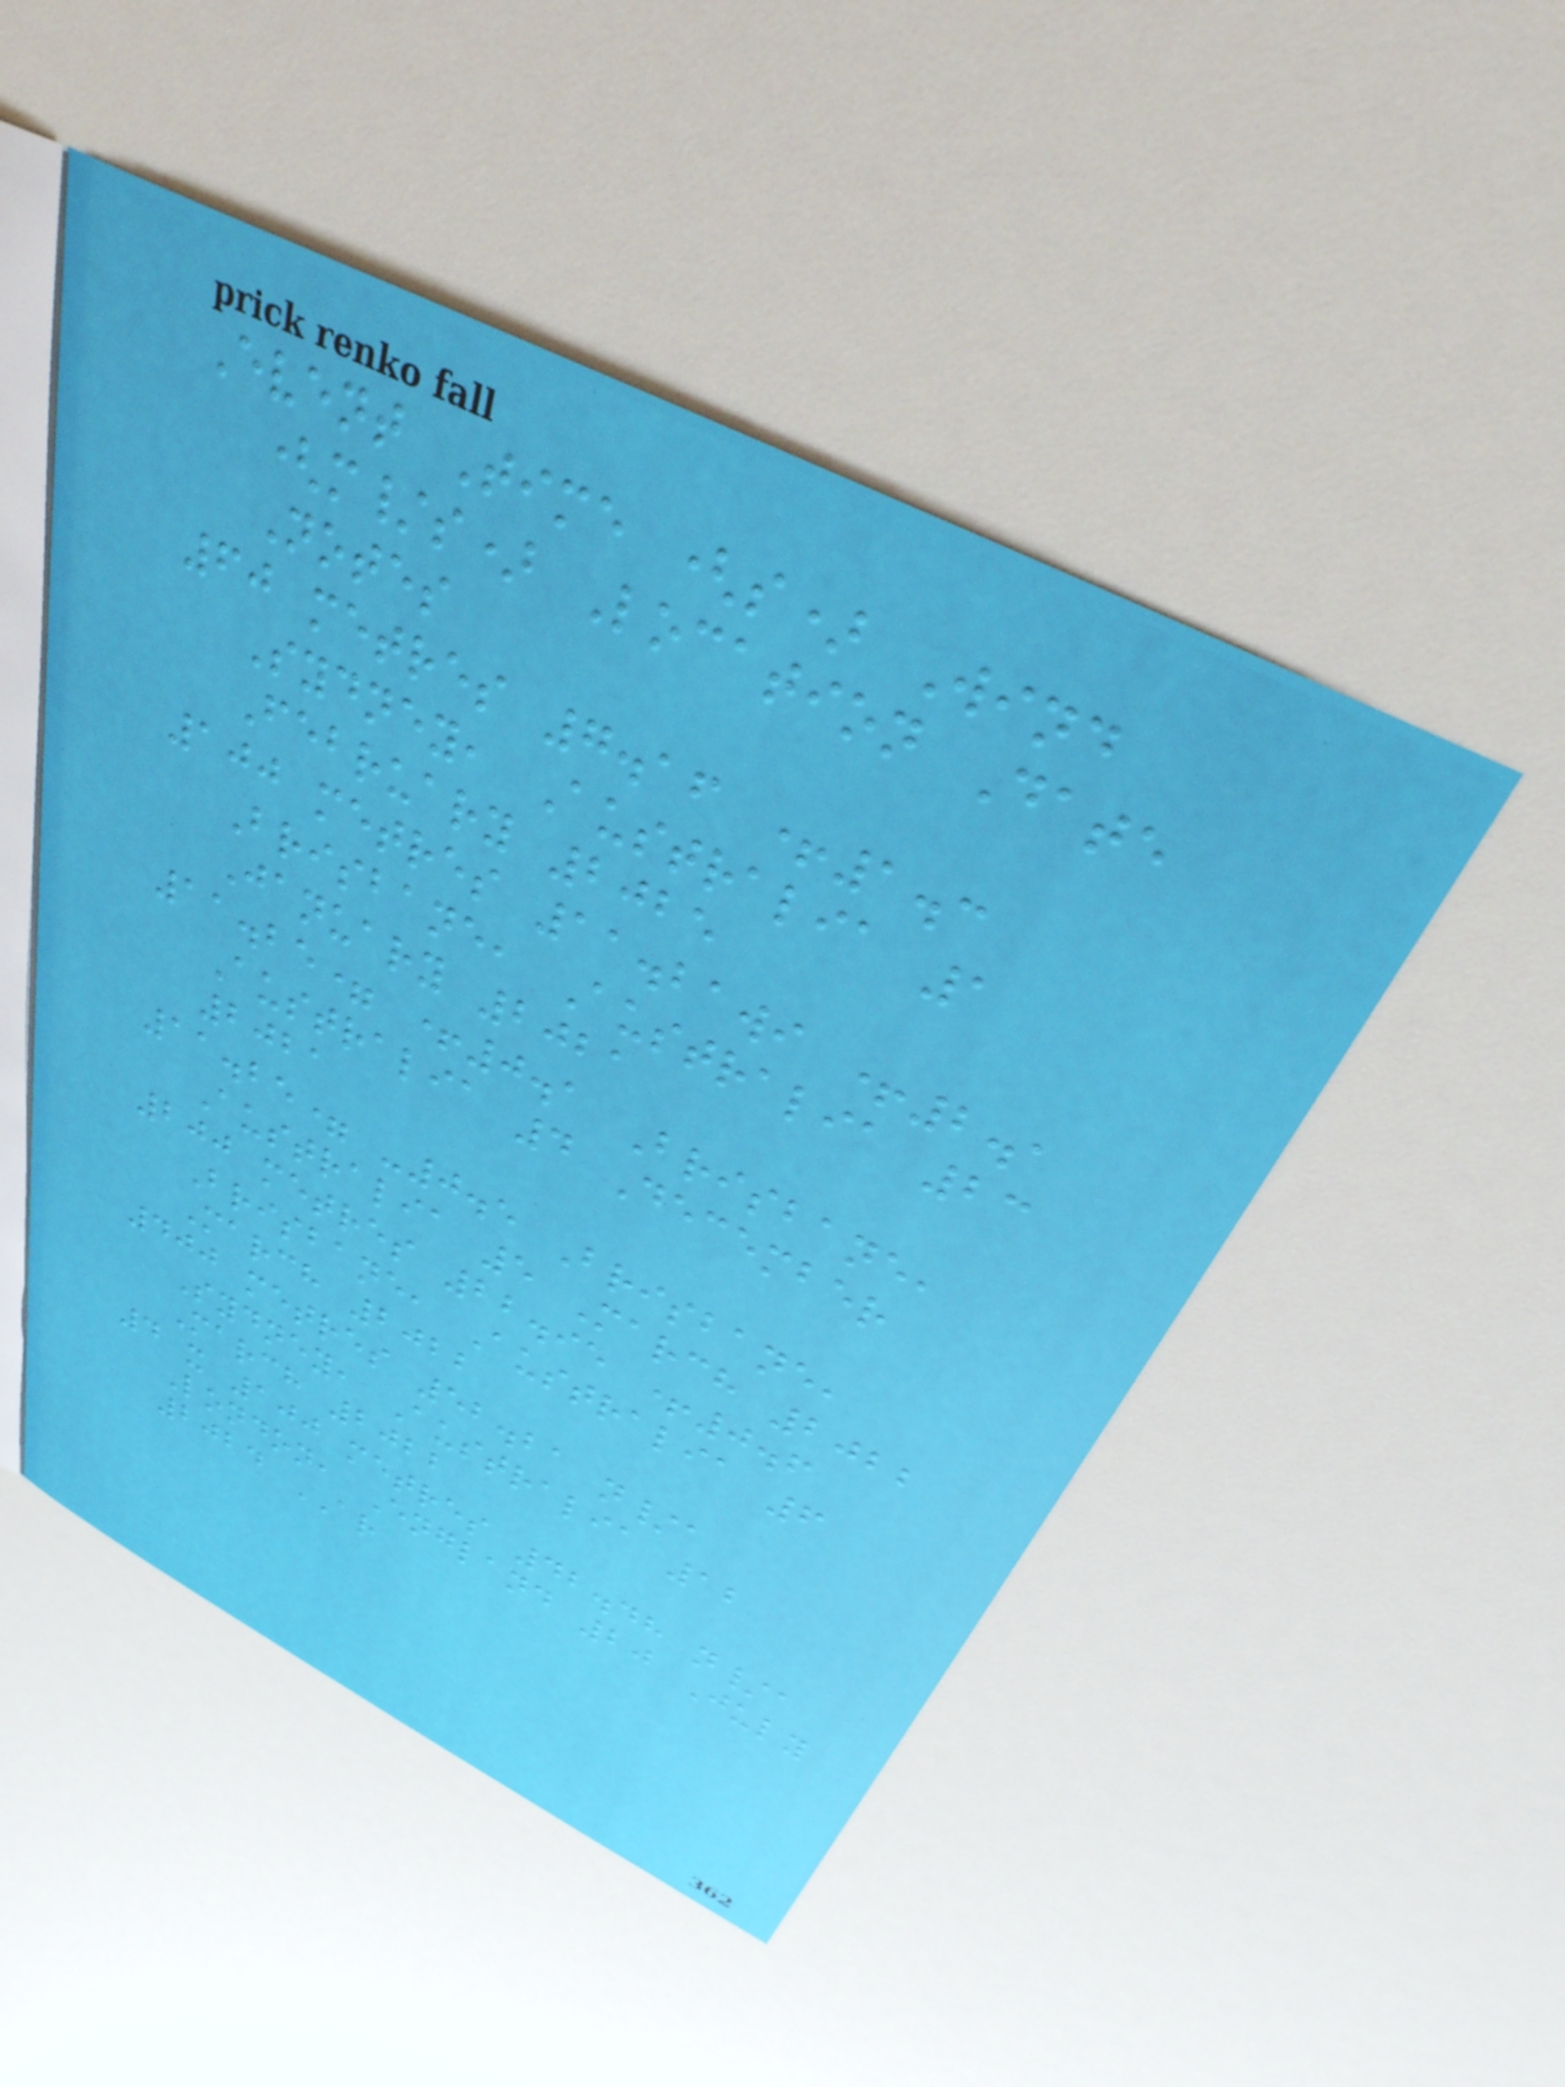Event Time (s) Wind
(m/s) Location Date
Notes
60 metres 7.16 +1.3
Sydney, Australia 1
February 2025
100 metres 11.21wi +2.1
Brisbane, Australia 23
January 2021
11.25= +0.1 Brisbane,
Australia 4 December
2021
11.25= -0.5 Brisbane,
Australia 5 March 2022
200 metres 22.95 +0.6
Brisbane, Australia 6
March 2022
400 metres 52.21 n/a
Sydney, Australia 12
March 2022
4 x 100 metres 42.48 n/a
London, England 20 July
2024 AR
